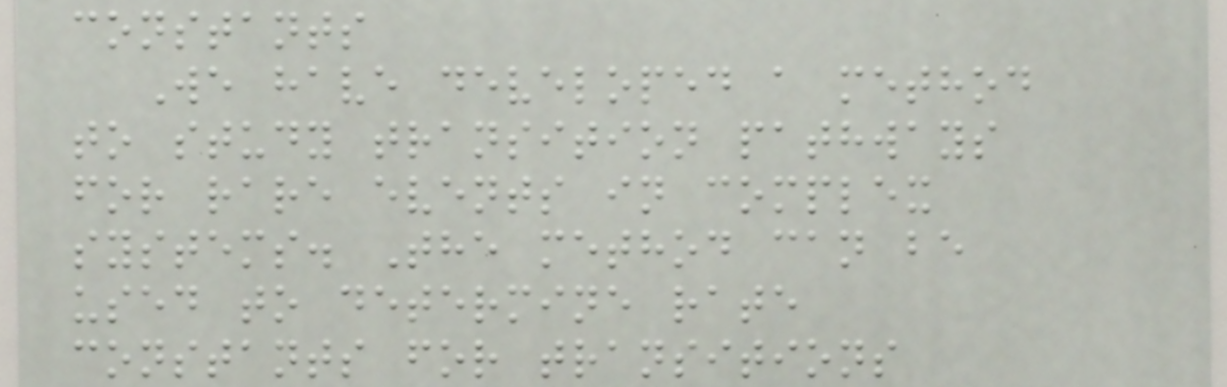constants
We have developed a method
to study transition pathways
for rare events in complex
systems. The method can be
used to determine rate
constants for transitions
